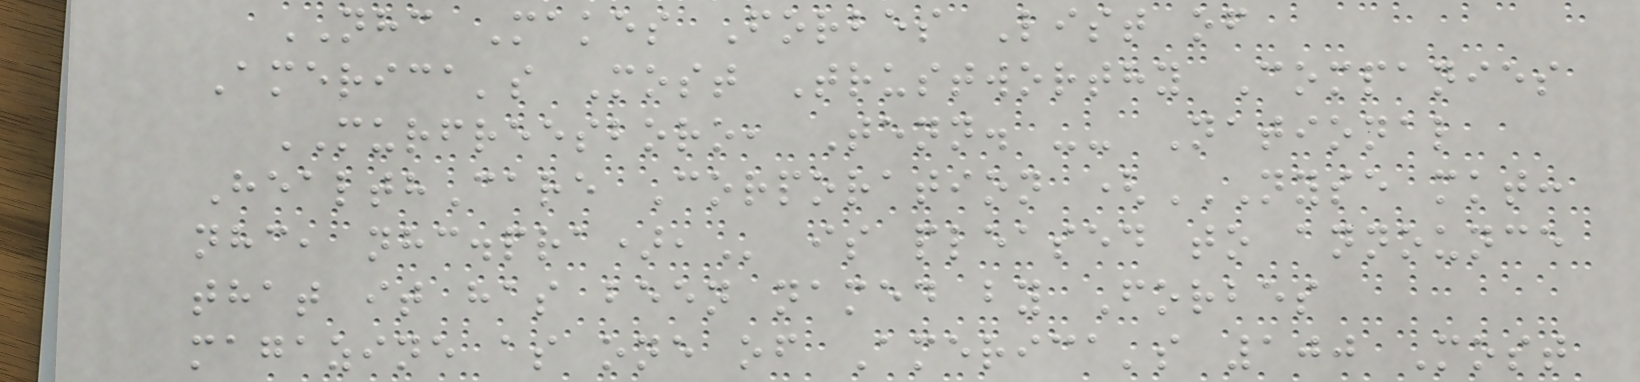NHC Makes Forbes List of
America's Most Trustworthy Companies
MURFREESBORO, Tenn. -- National
HealthCare Corporation (NYSE MKT:
NHC, NHC.PRA), is pleased to announce
that it has been named by Forbes
magazine as one of America's 100 Most
